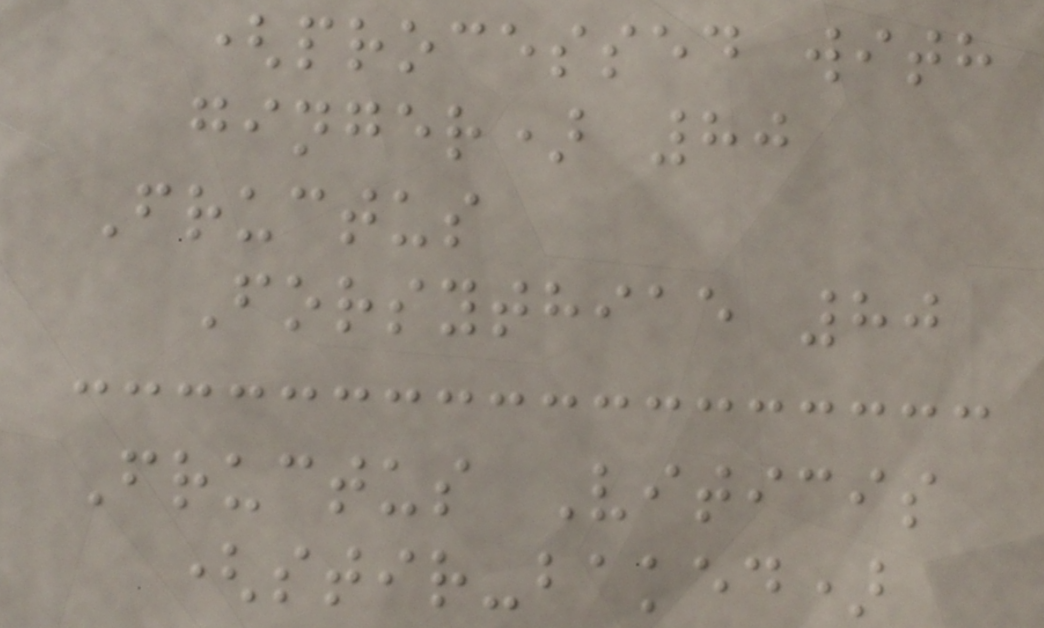(processed with
ginger) 80
Fructus
Forsythiae 80
Fructus Viticis
(stir-baked)
